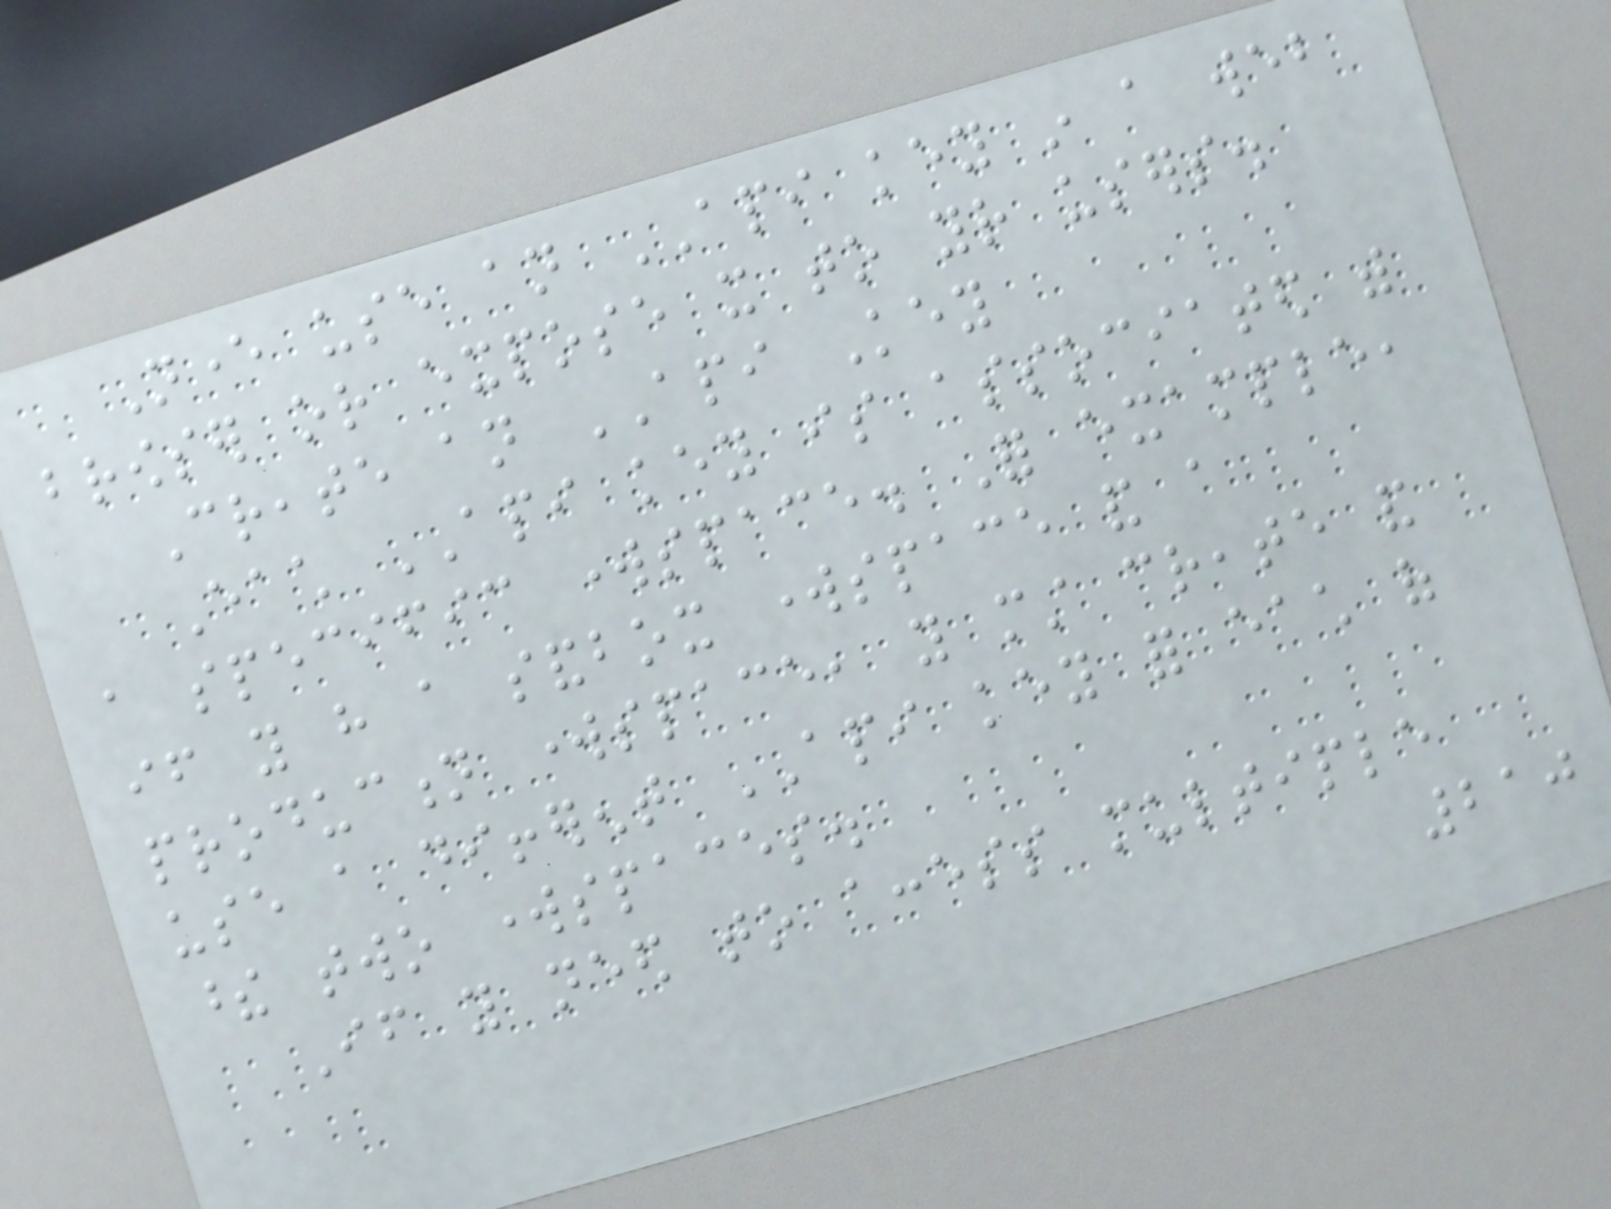Never use an API key in a web
browser or expose it to your users.
Create an API Key
Each API key is associated with
a specific workspace. For example,
if you have a sandbox workspace and a
production workspace, you must create and
use a different API key for each of
these two workspaces.
If you need to access multiple
210
